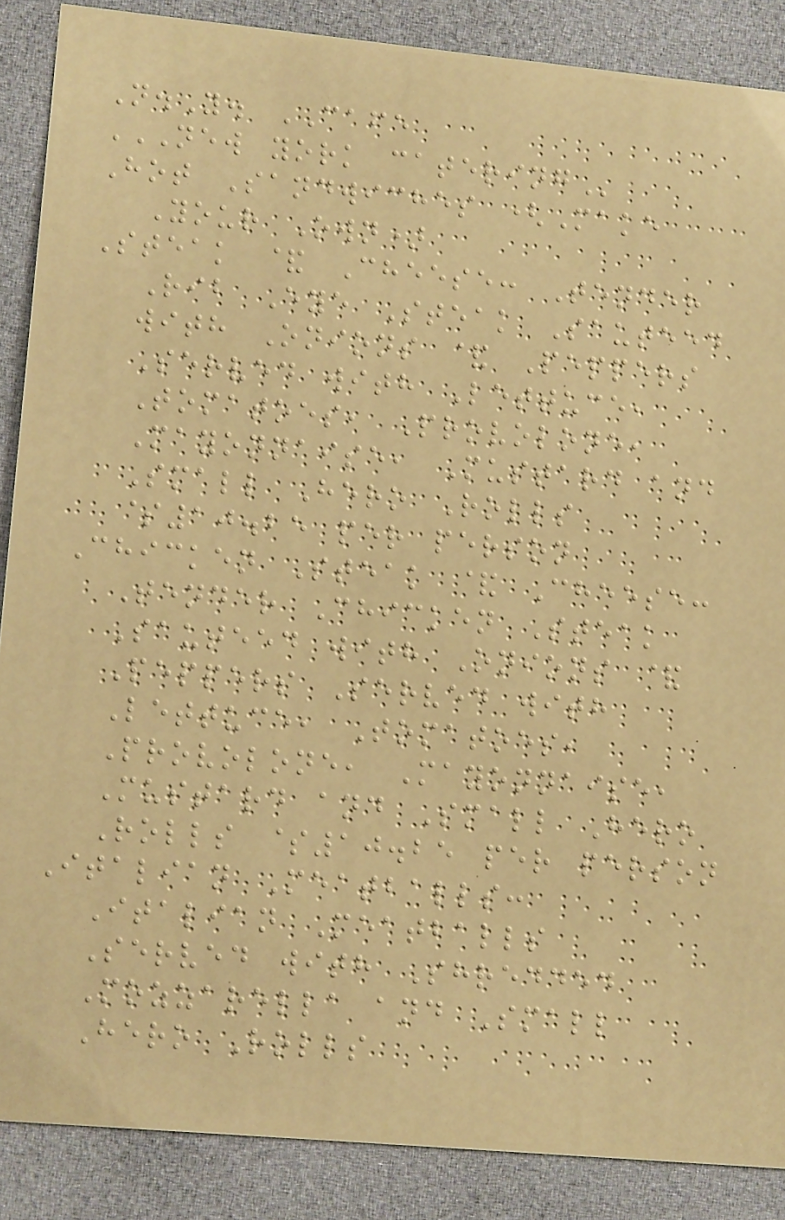N.Y. CAFE
NEW YORK CATERING
Hot Sandwiches (Make
Your Own)
Steak & Cheese: Tender
Rib Eye Steak Sauteed
with Onions & Peppers
Served with Lettuce,
Tomatoes, Provolone,
Mayonnaise, Mustard and
Small Hero Rolls
$10.25 per person
Chicken Steak & Cheese:
Tender Chicken Steak
Sauteed with Onions &
Peppers Served with
Lettuce, Tomatoes,
Provolone, Mayonnaise,
Mustard and Small Hero
Rolls $10.25 per person
Italian Meatballs:
Italian Meatballs
Served with Shredded
Mozzarella and Small
Hero Rolls
